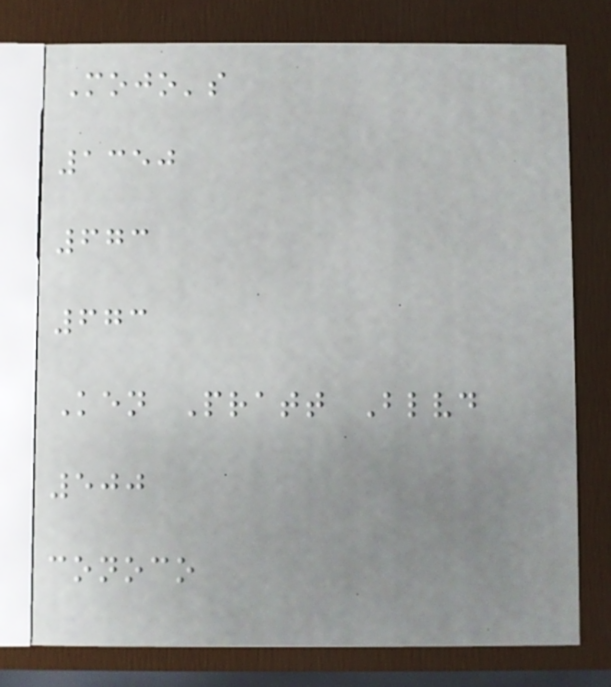Mojo's
1350
673
673
Ken Pratt Blvd
500
conoco
